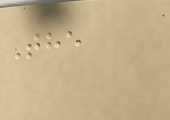The
